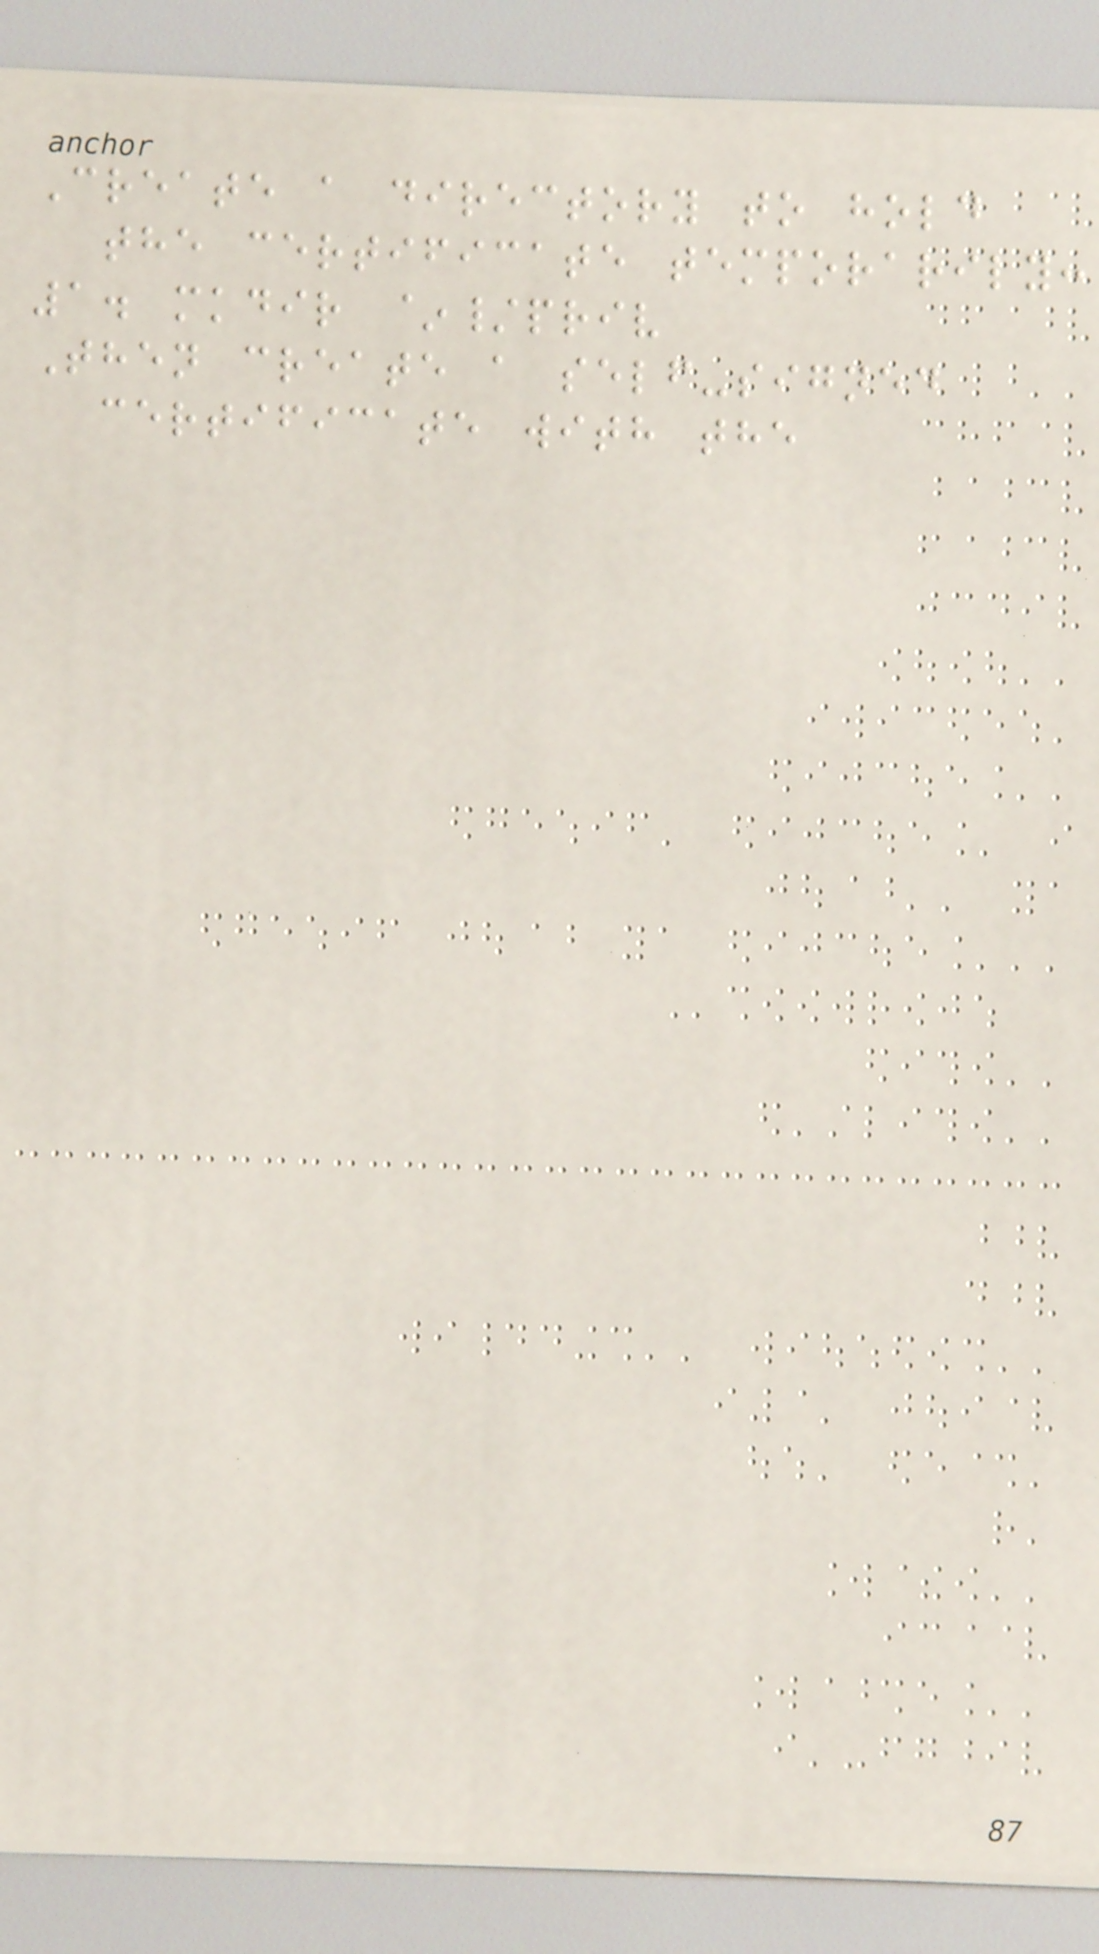Create a directory to hold
the certificate temporarily:
1. mkdir ~/priv
Then create a self-signed
certificate with the
